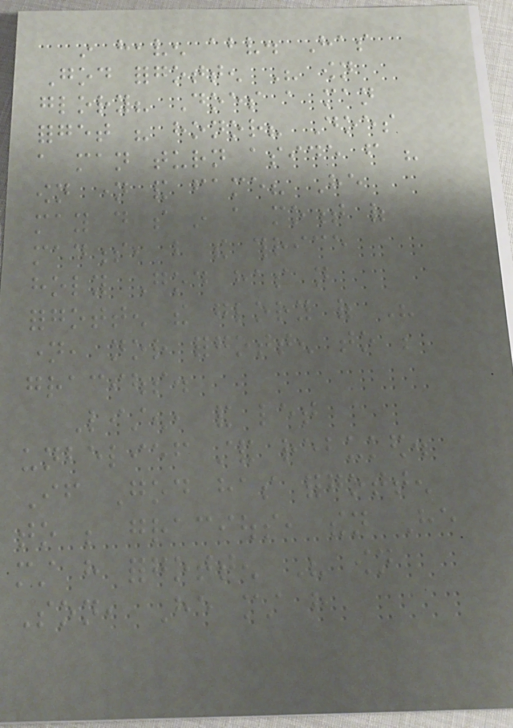in heaven above. Has
God forgotten His own
glory? Does a man
forget his honor? Does
a man turn aside from his
own name and fame? He
may do so in a moment of
madness, but the thrice
holy God has not
forgotten the glory of His
name, nor forgotten to be
gracious.
Listen, and let
unbelief stand rebuked.
If God has forgotten
to be gracious, then He
must have forgotten His own
Son, He must have
